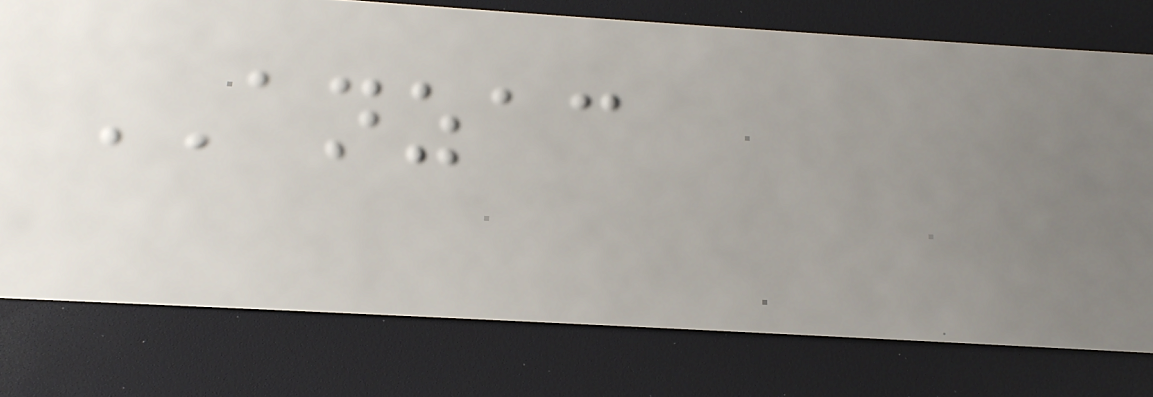ANZAC
